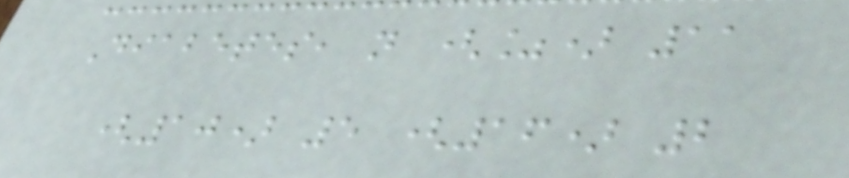Diabetes, n (%) 11
(10) 5 (16) 2
